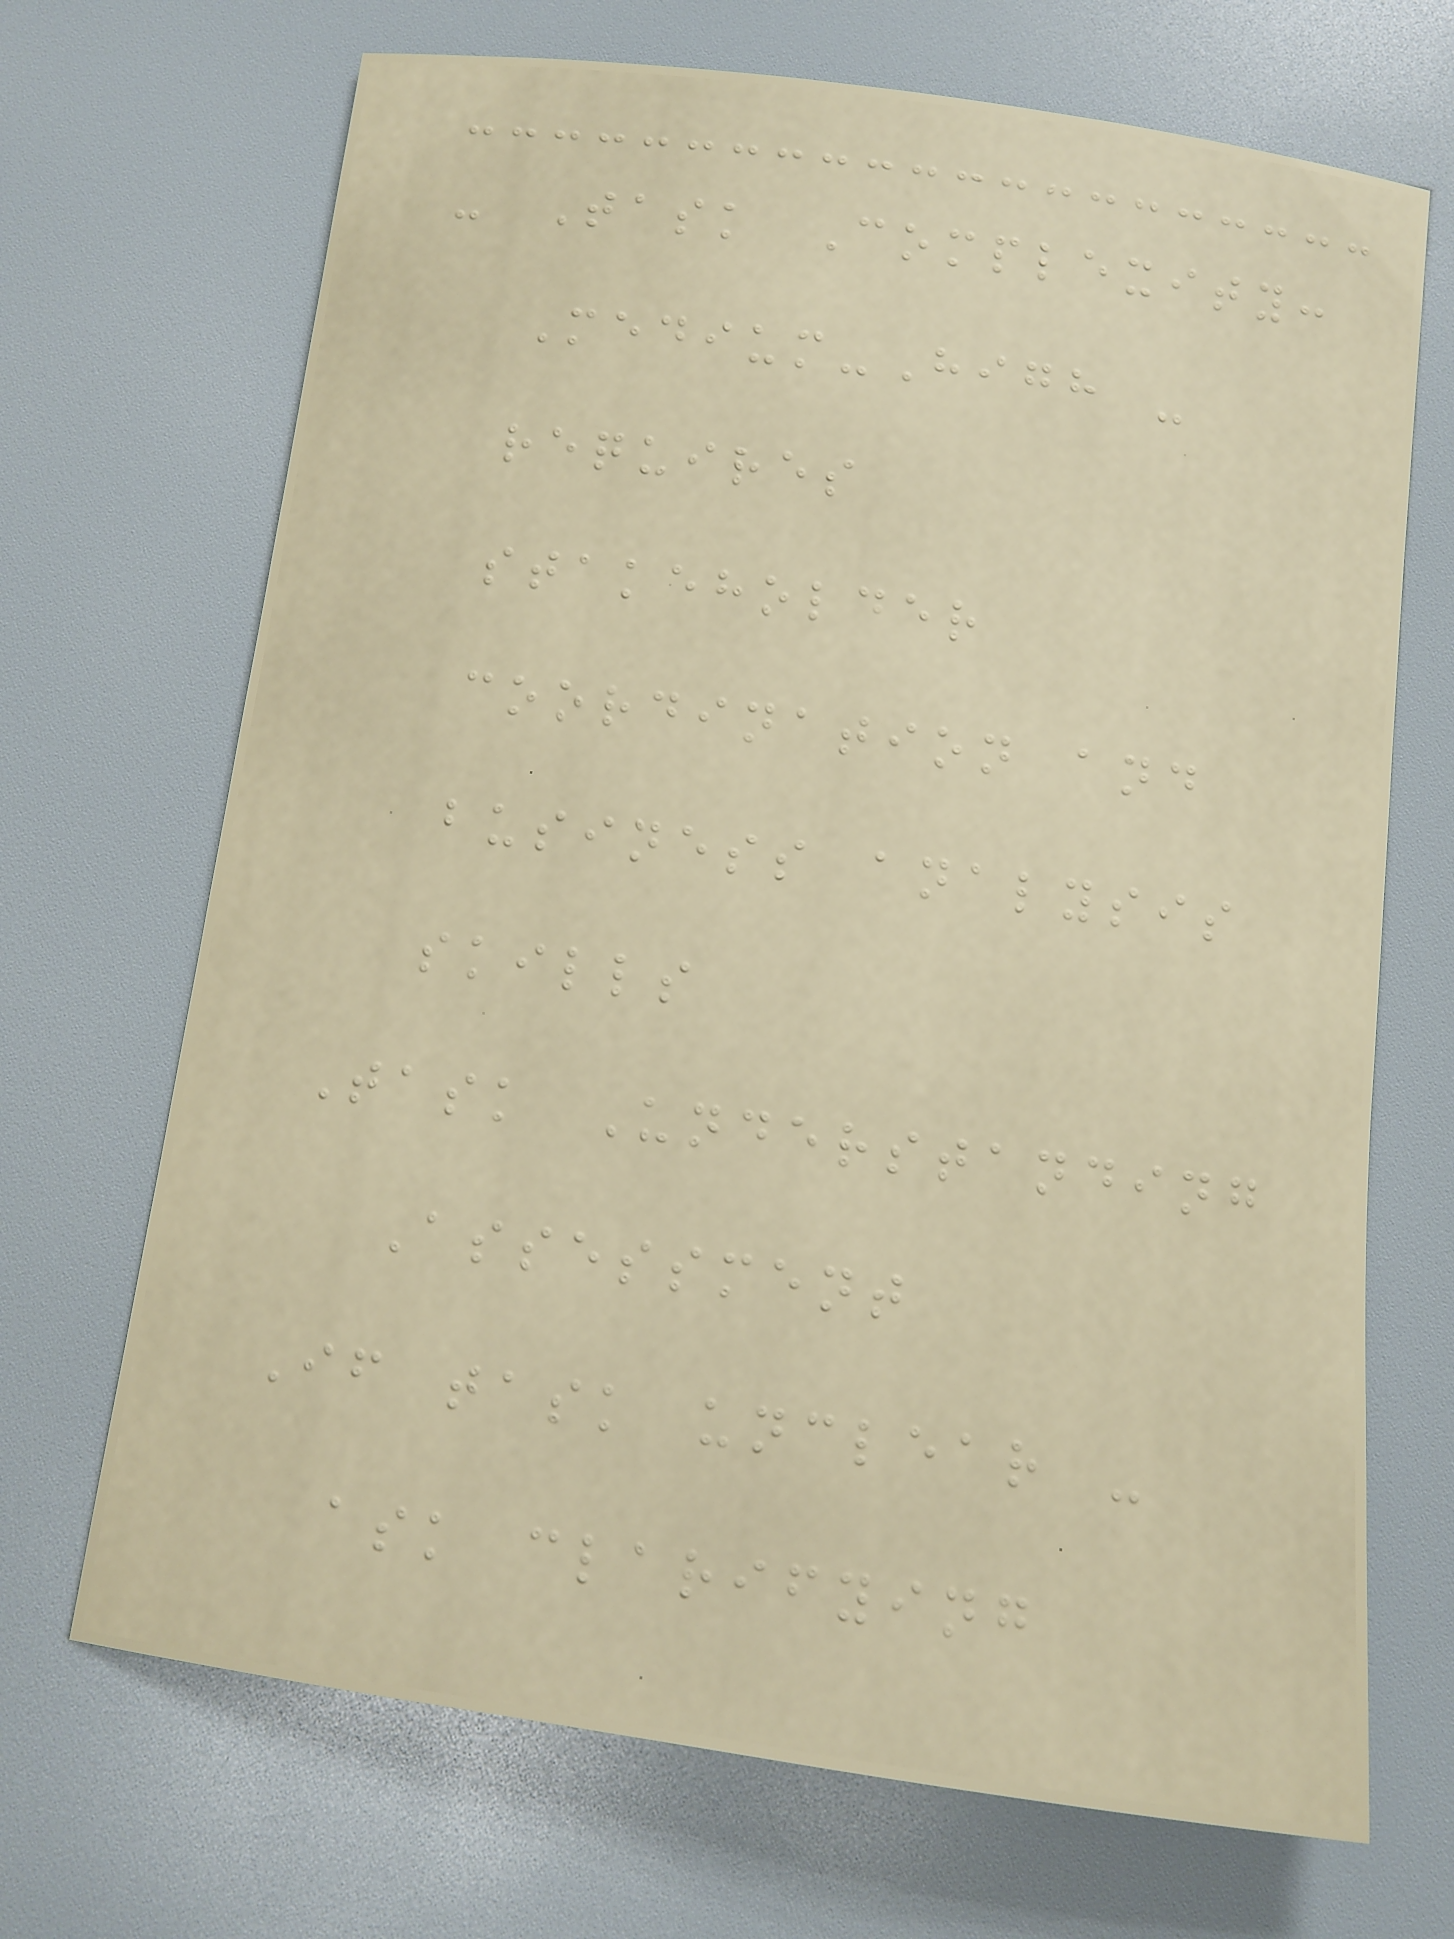- Task Complexity:
Medium-High -
requires
stakeholder
coordination and
business analysis
skills
Task Understanding
Assessment
If task unclear -
ask clarifying
